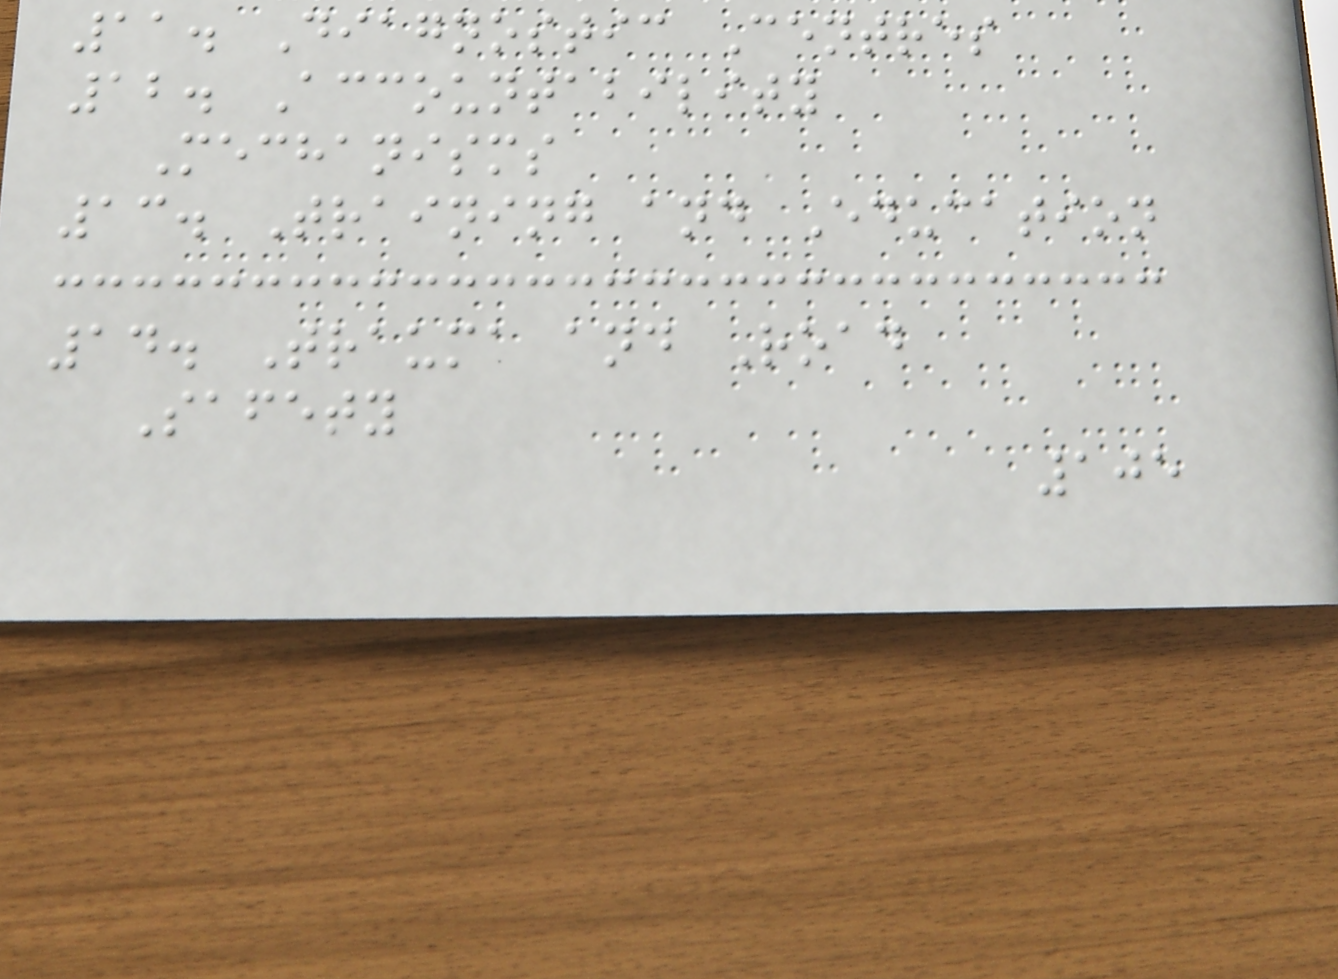11. Diagnostic Centres
12. Accountability
Mechanisms
13. Training and Education
14. Trauma and Road
Safety
105
